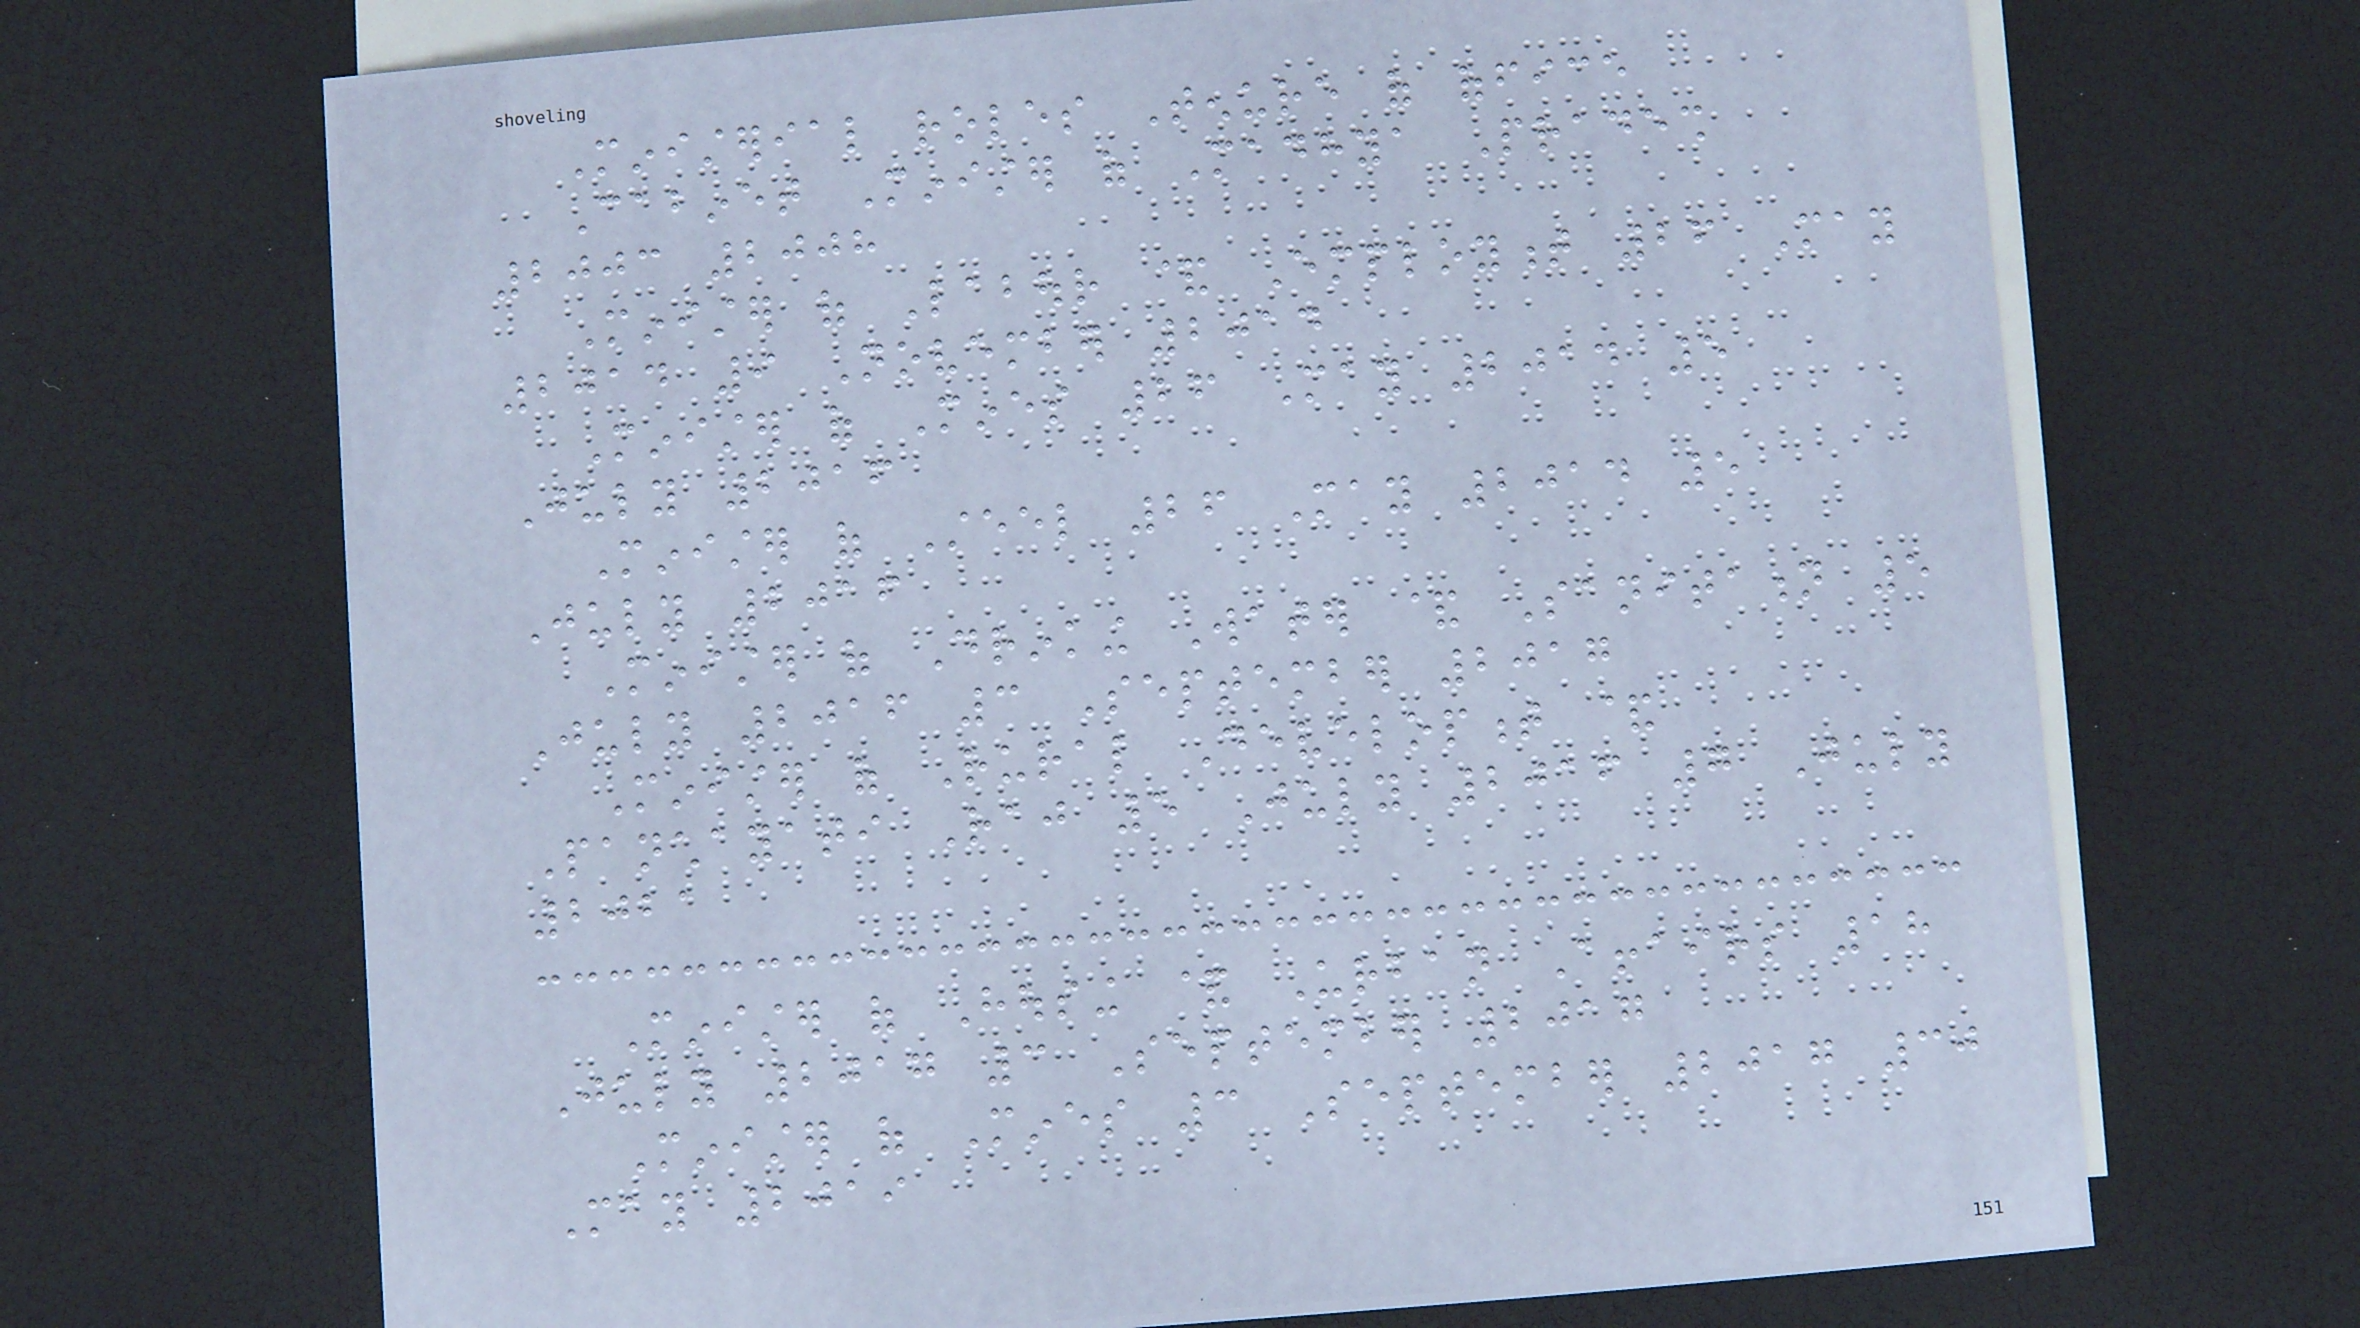Ministerial roles Tenure of office
Cabinet Minister of Madhya Pradesh
2003 2008
Minister of Labour & Employment 26 May
2014 9 November 2014
Minister of Mines 26 May 2014 5
July 2016
Minister of Steel 26 May 2014 5
July 2016
Minister of Drinking Water & Sanitation 5
July 2016 3 September 2017
Minister of Rural Development &
Panchayati Raj 5 July 2016 7 July
2021
Minister of Housing & Urban Affairs 18
July 2017 3 September 2017
Minister of Mines 3 September 2017 30
May 2019
